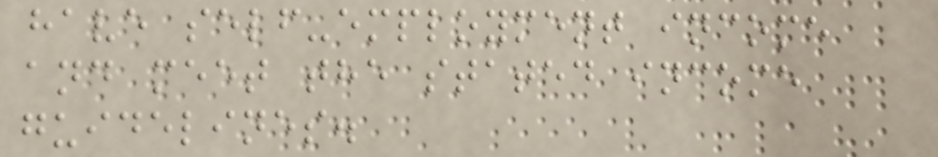have self-employment income
and meet the stated income
guidelines.
